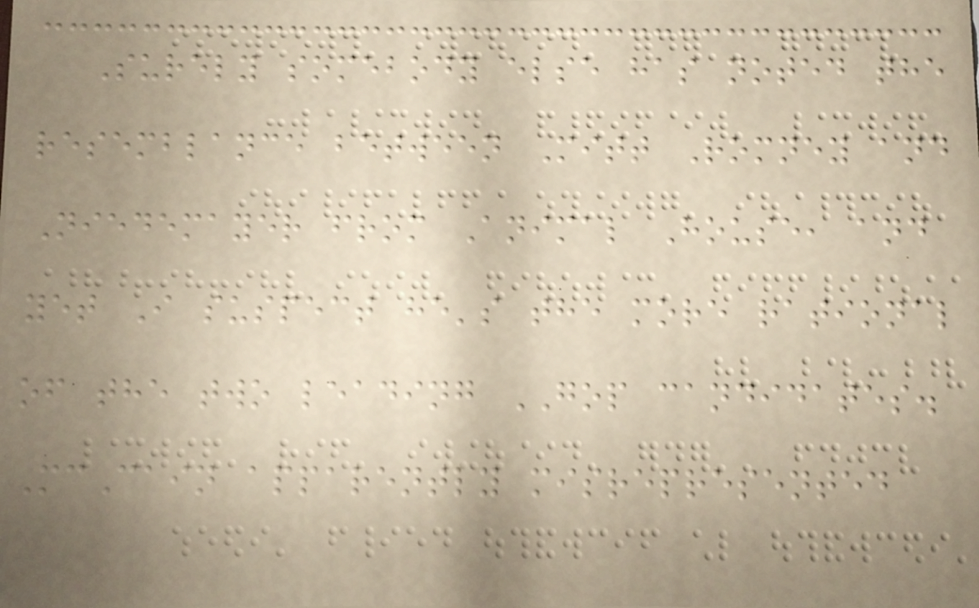Surely somebody else has noted the
resemblance between Mitt Romney and
Niedemayer from Animal House, and
yet I suspect he's the more rational
of the two leading GOP candidates.
McCain apparently misrepresented
